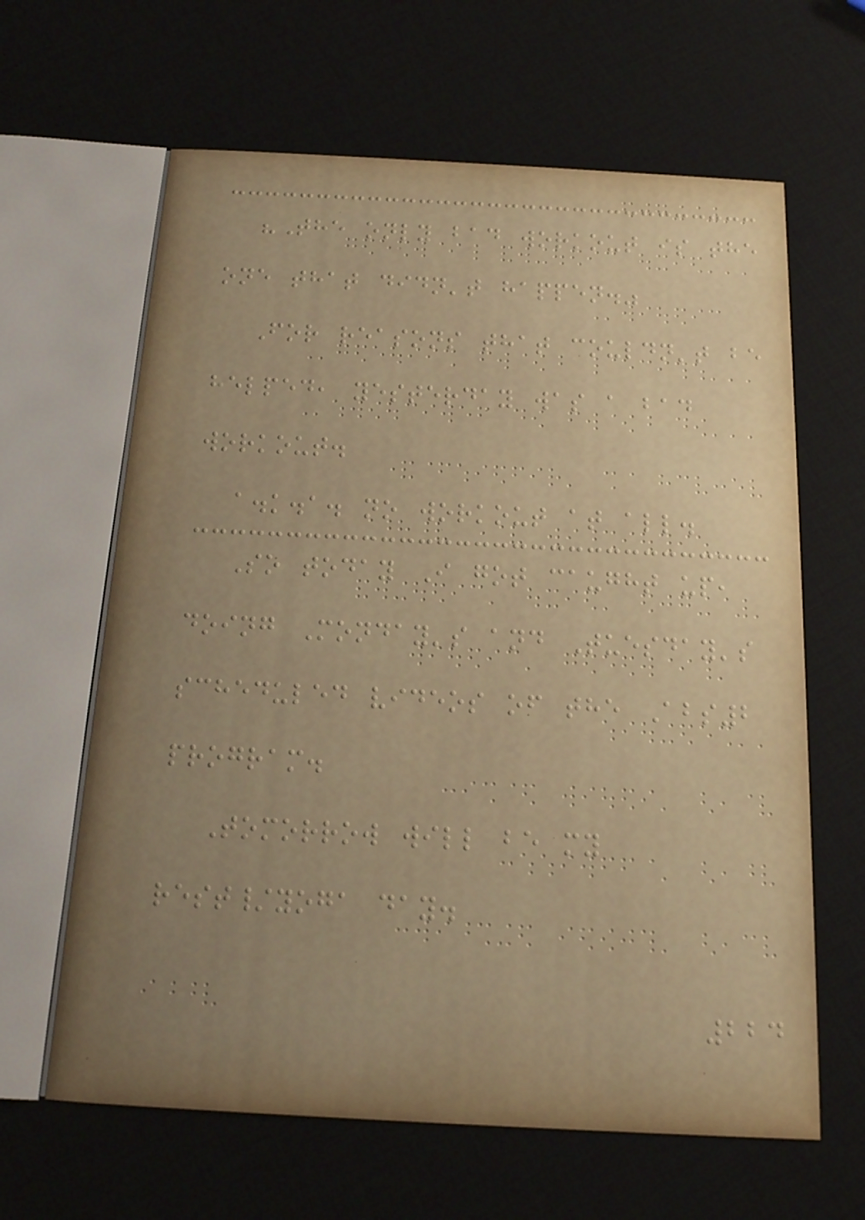"The only bad workout is the
one that didn't happen."
For reasons that couldn't be
helped, yesterday was a bad
workout.
a.k.a. no workout at all.
So today I got caught up,
doing Monday's and Tuesday's
scheduled videos of the Abs2
program.
Tomorrow will be my
rest/yoga day.
224
